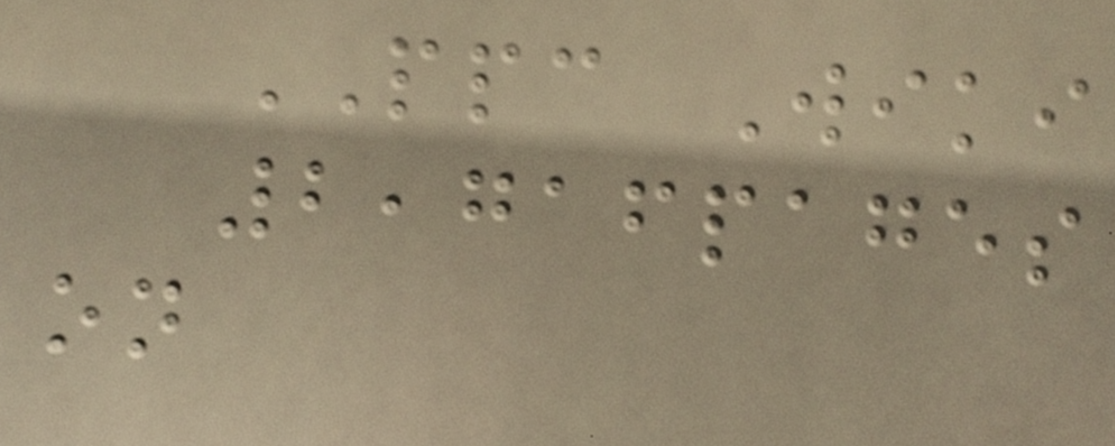PPC Wiki
2,716pages
on
